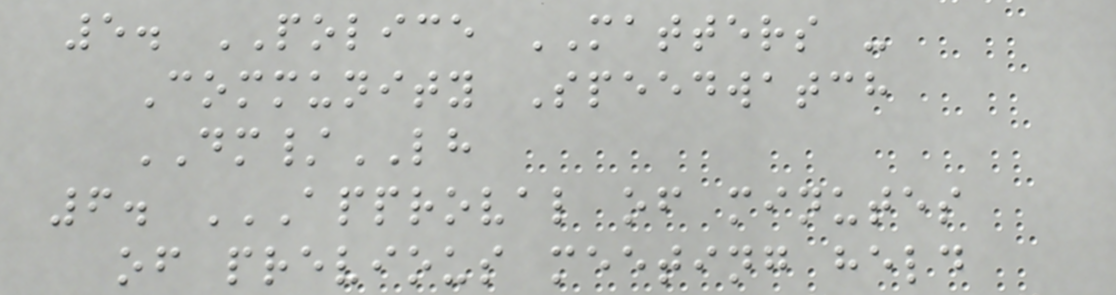5. POLICE MATTERS -
Community Speedwatch
DM/LH
6. APPROVAL OF MINUTES
OF PREVIOUS MEETING HELD
